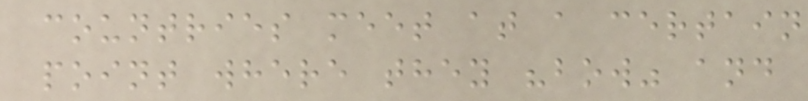countries meet at a certain
point where they "bow" and
